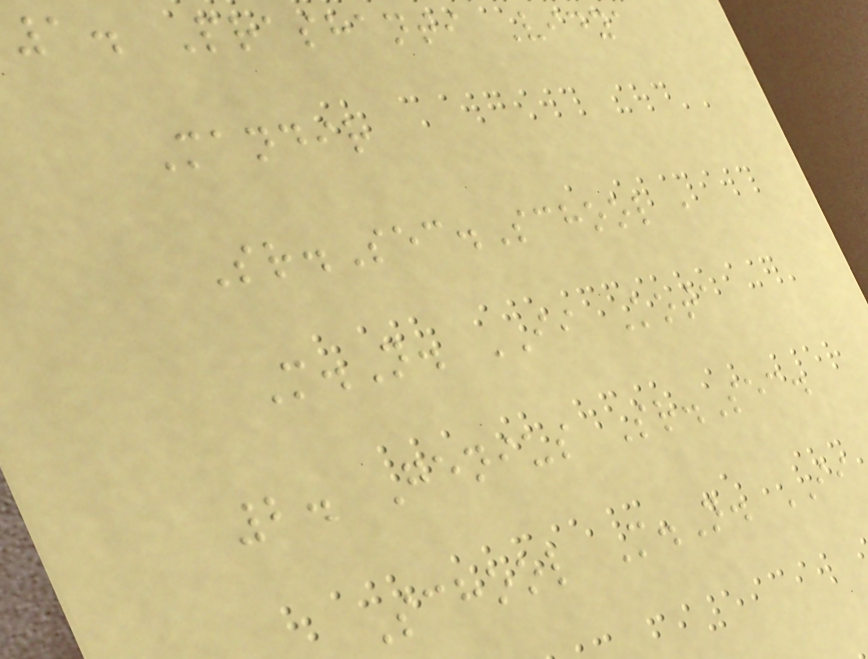1. Prashanti Vidya
Mandir
Sr.Sec.School ,
M.N. II Kota
2. Genius Sr.Sec.
School M.N. II
